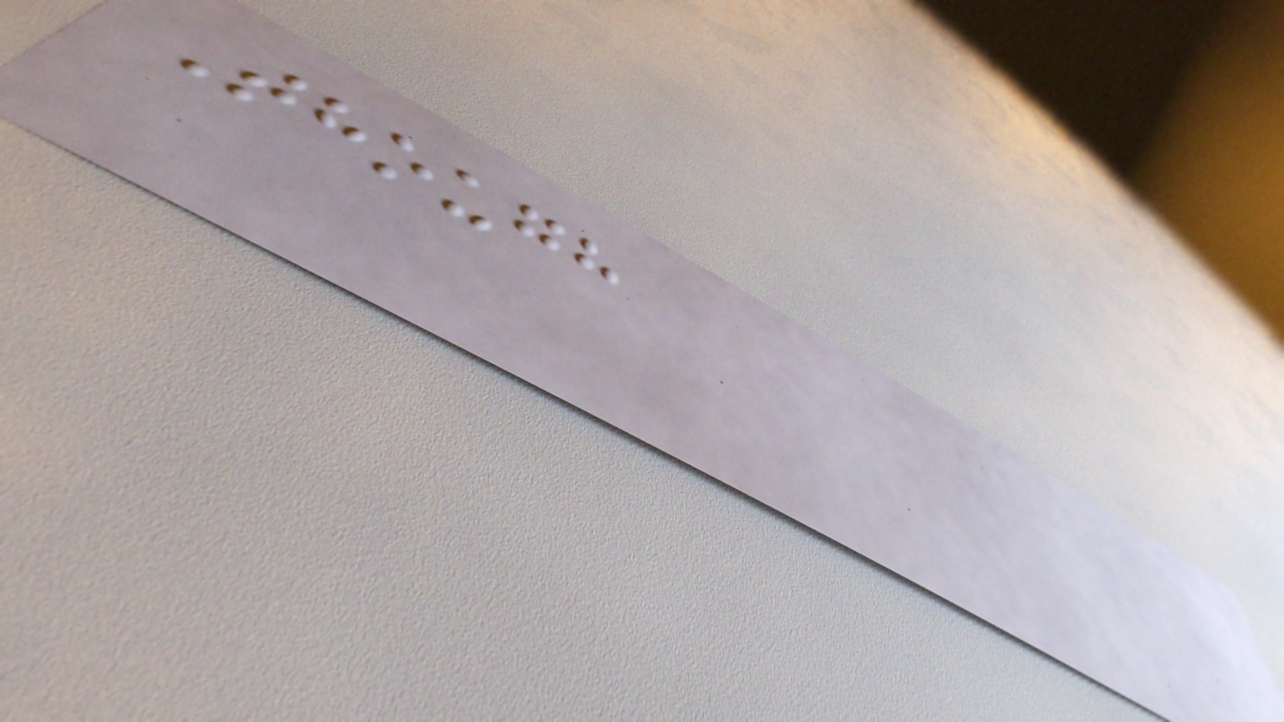Though
